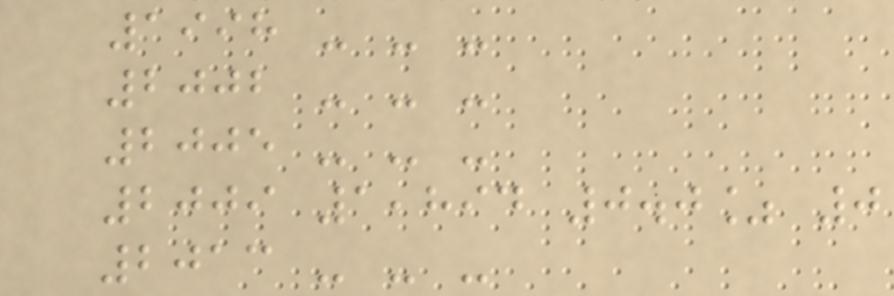1998 - - -
2002 - - -
2005 - - -
2009 1,894 0.0% 0
2013 - - -
